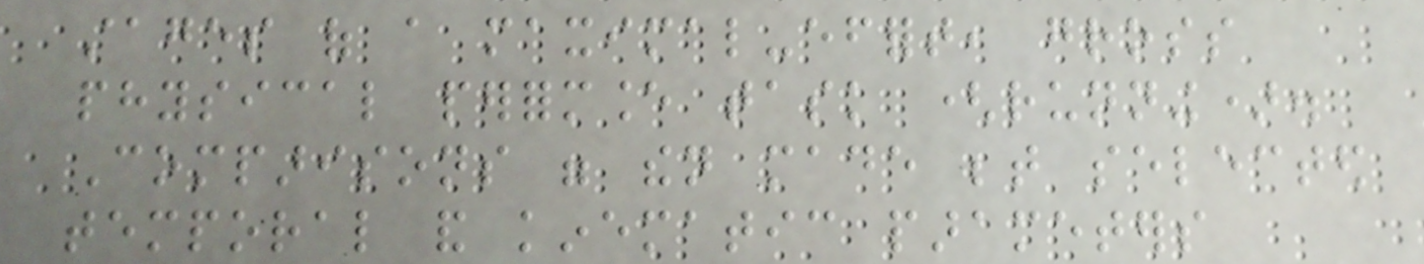stages of a maximal-effort, gross
physical performance task (running).
Comparisons were then made between selected
temporal and kinematic parameters
